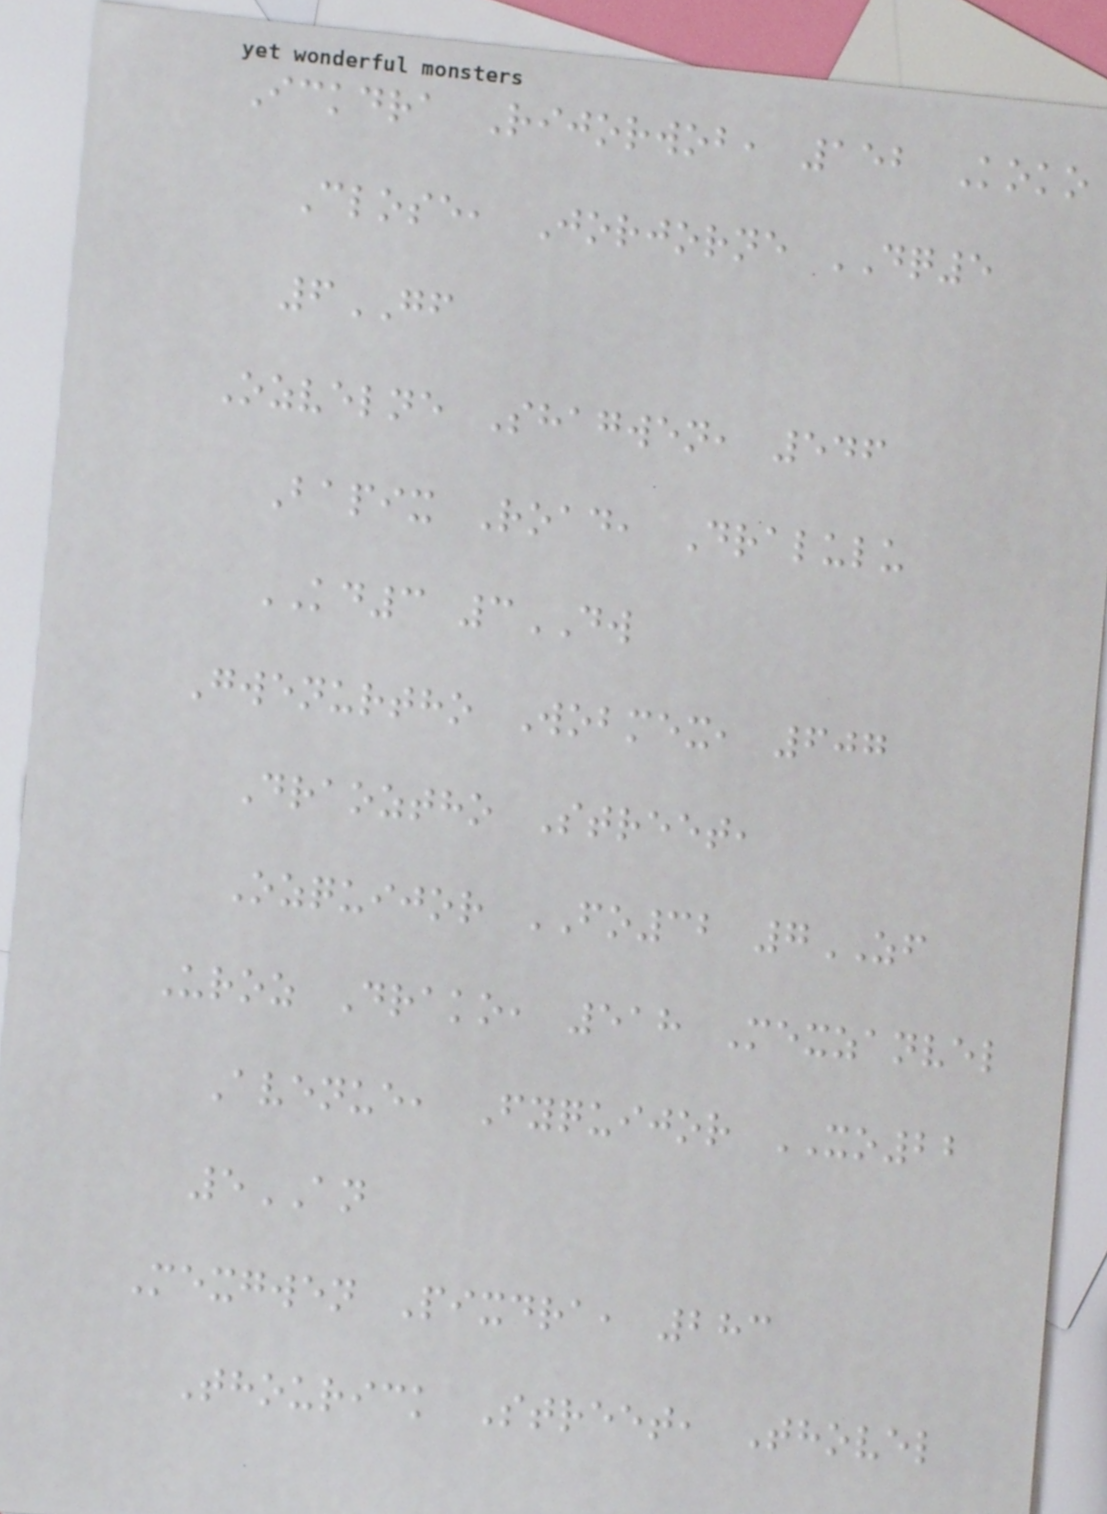Ickdra Rijorwob, 152 Koko
Close, Jorjorne DQ5
6GF
Ozvelne Shagwen, 546
Bapix Road, Dralulu
KD3 3DW
Gwenurtho Wobmex, 607
Draoztho Street,
Ozquijor FO32 7ZF
Uroz Drako, 518 Mexzanvel
Avenue, Fyquijor XO22
5AN
Mexgwen Pixdra, 283
Thourick Street, Thovel
